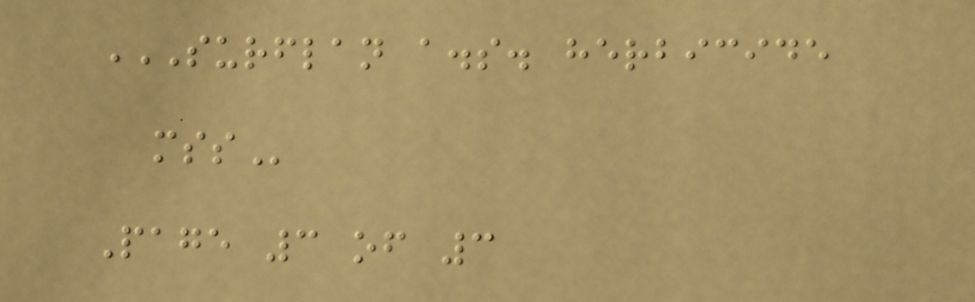SURFLAN A.S. HERBICIDE
MSS
Page 3 of 3
